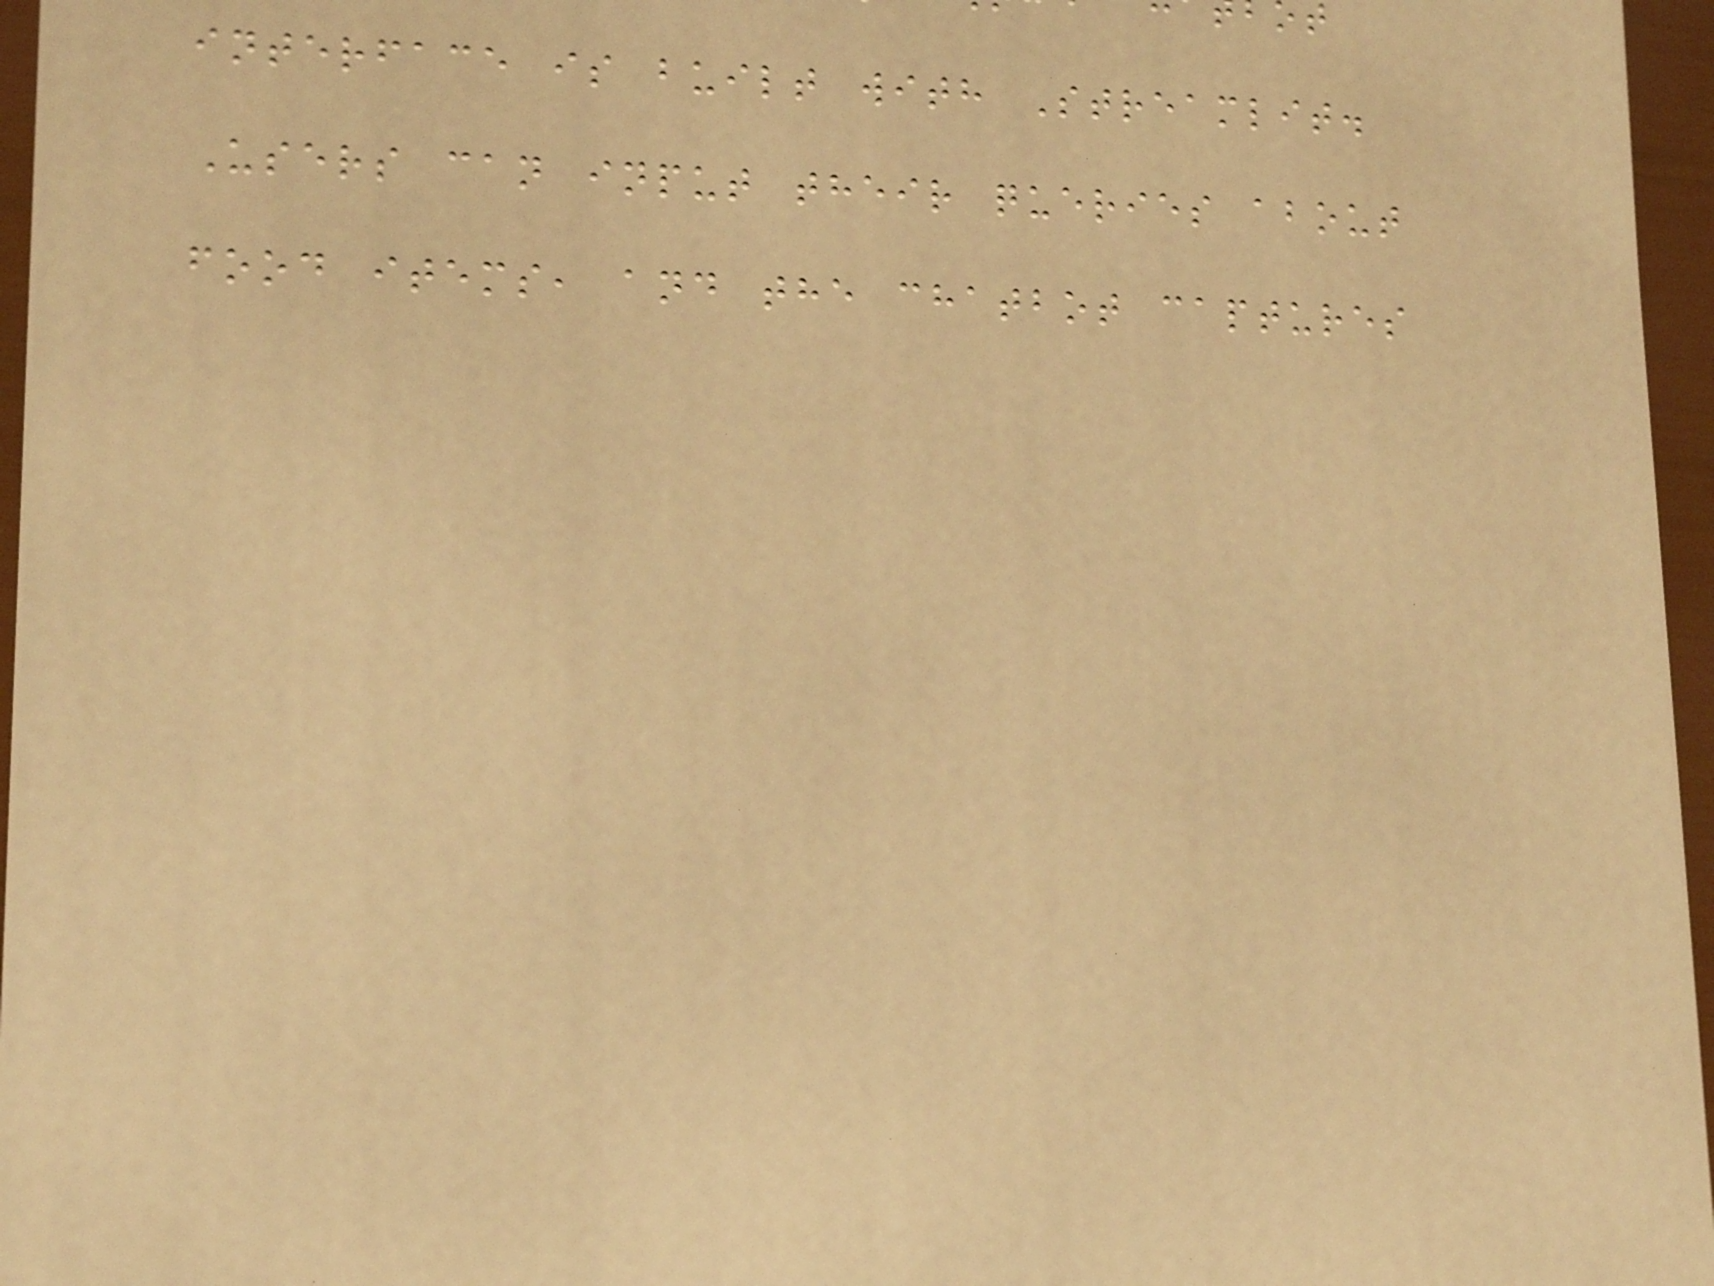interface is built with Streamlit.
Users can input their queries about
food items, and the chatbot captures
